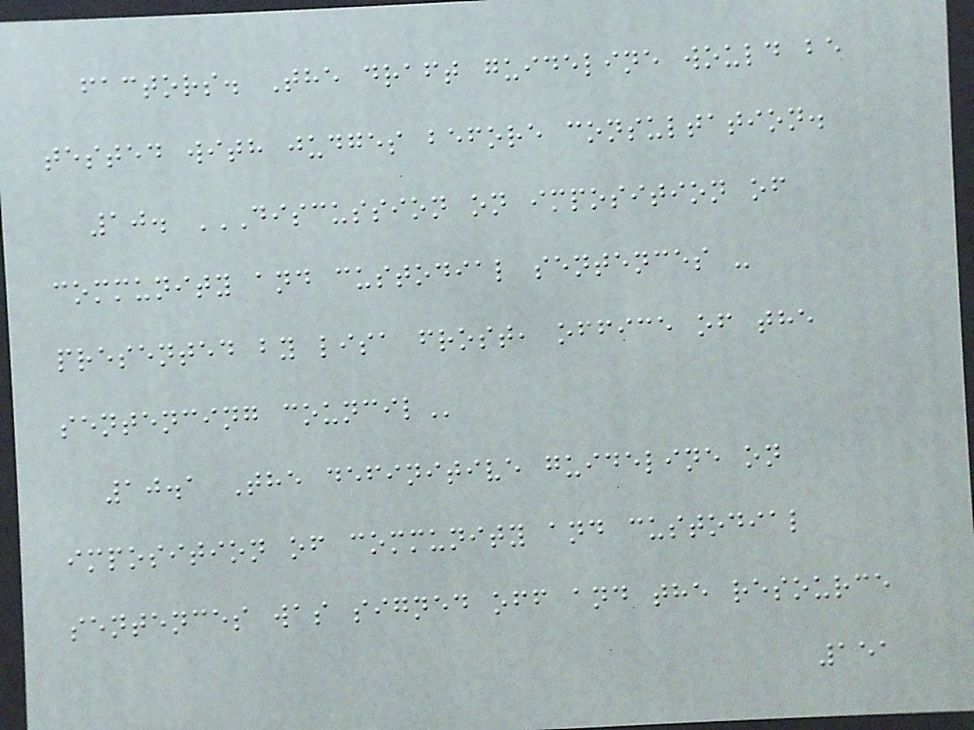factors. The draft guideline would be
tested with judges before consultation.
10. DISCUSSION ON IMPOSITION OF
COMMUNITY AND CUSTODIAL SENTENCES -
PRESENTED BY LISA FROST, OFFICE OF THE
SENTENCING COUNCIL
10.1 The definitive guideline on
imposition of community and custodial
sentences was signed off and the resource
151
